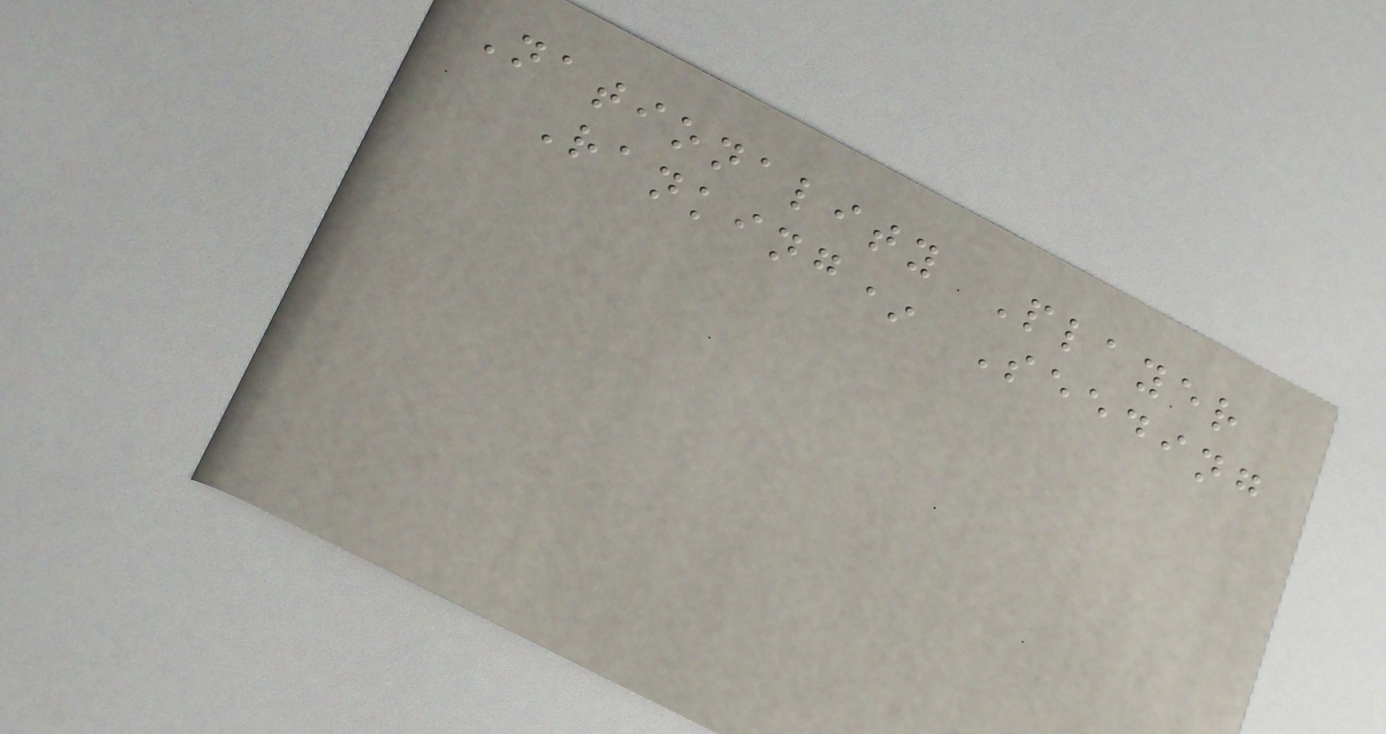Nationality Player
Ranking* Seeding
